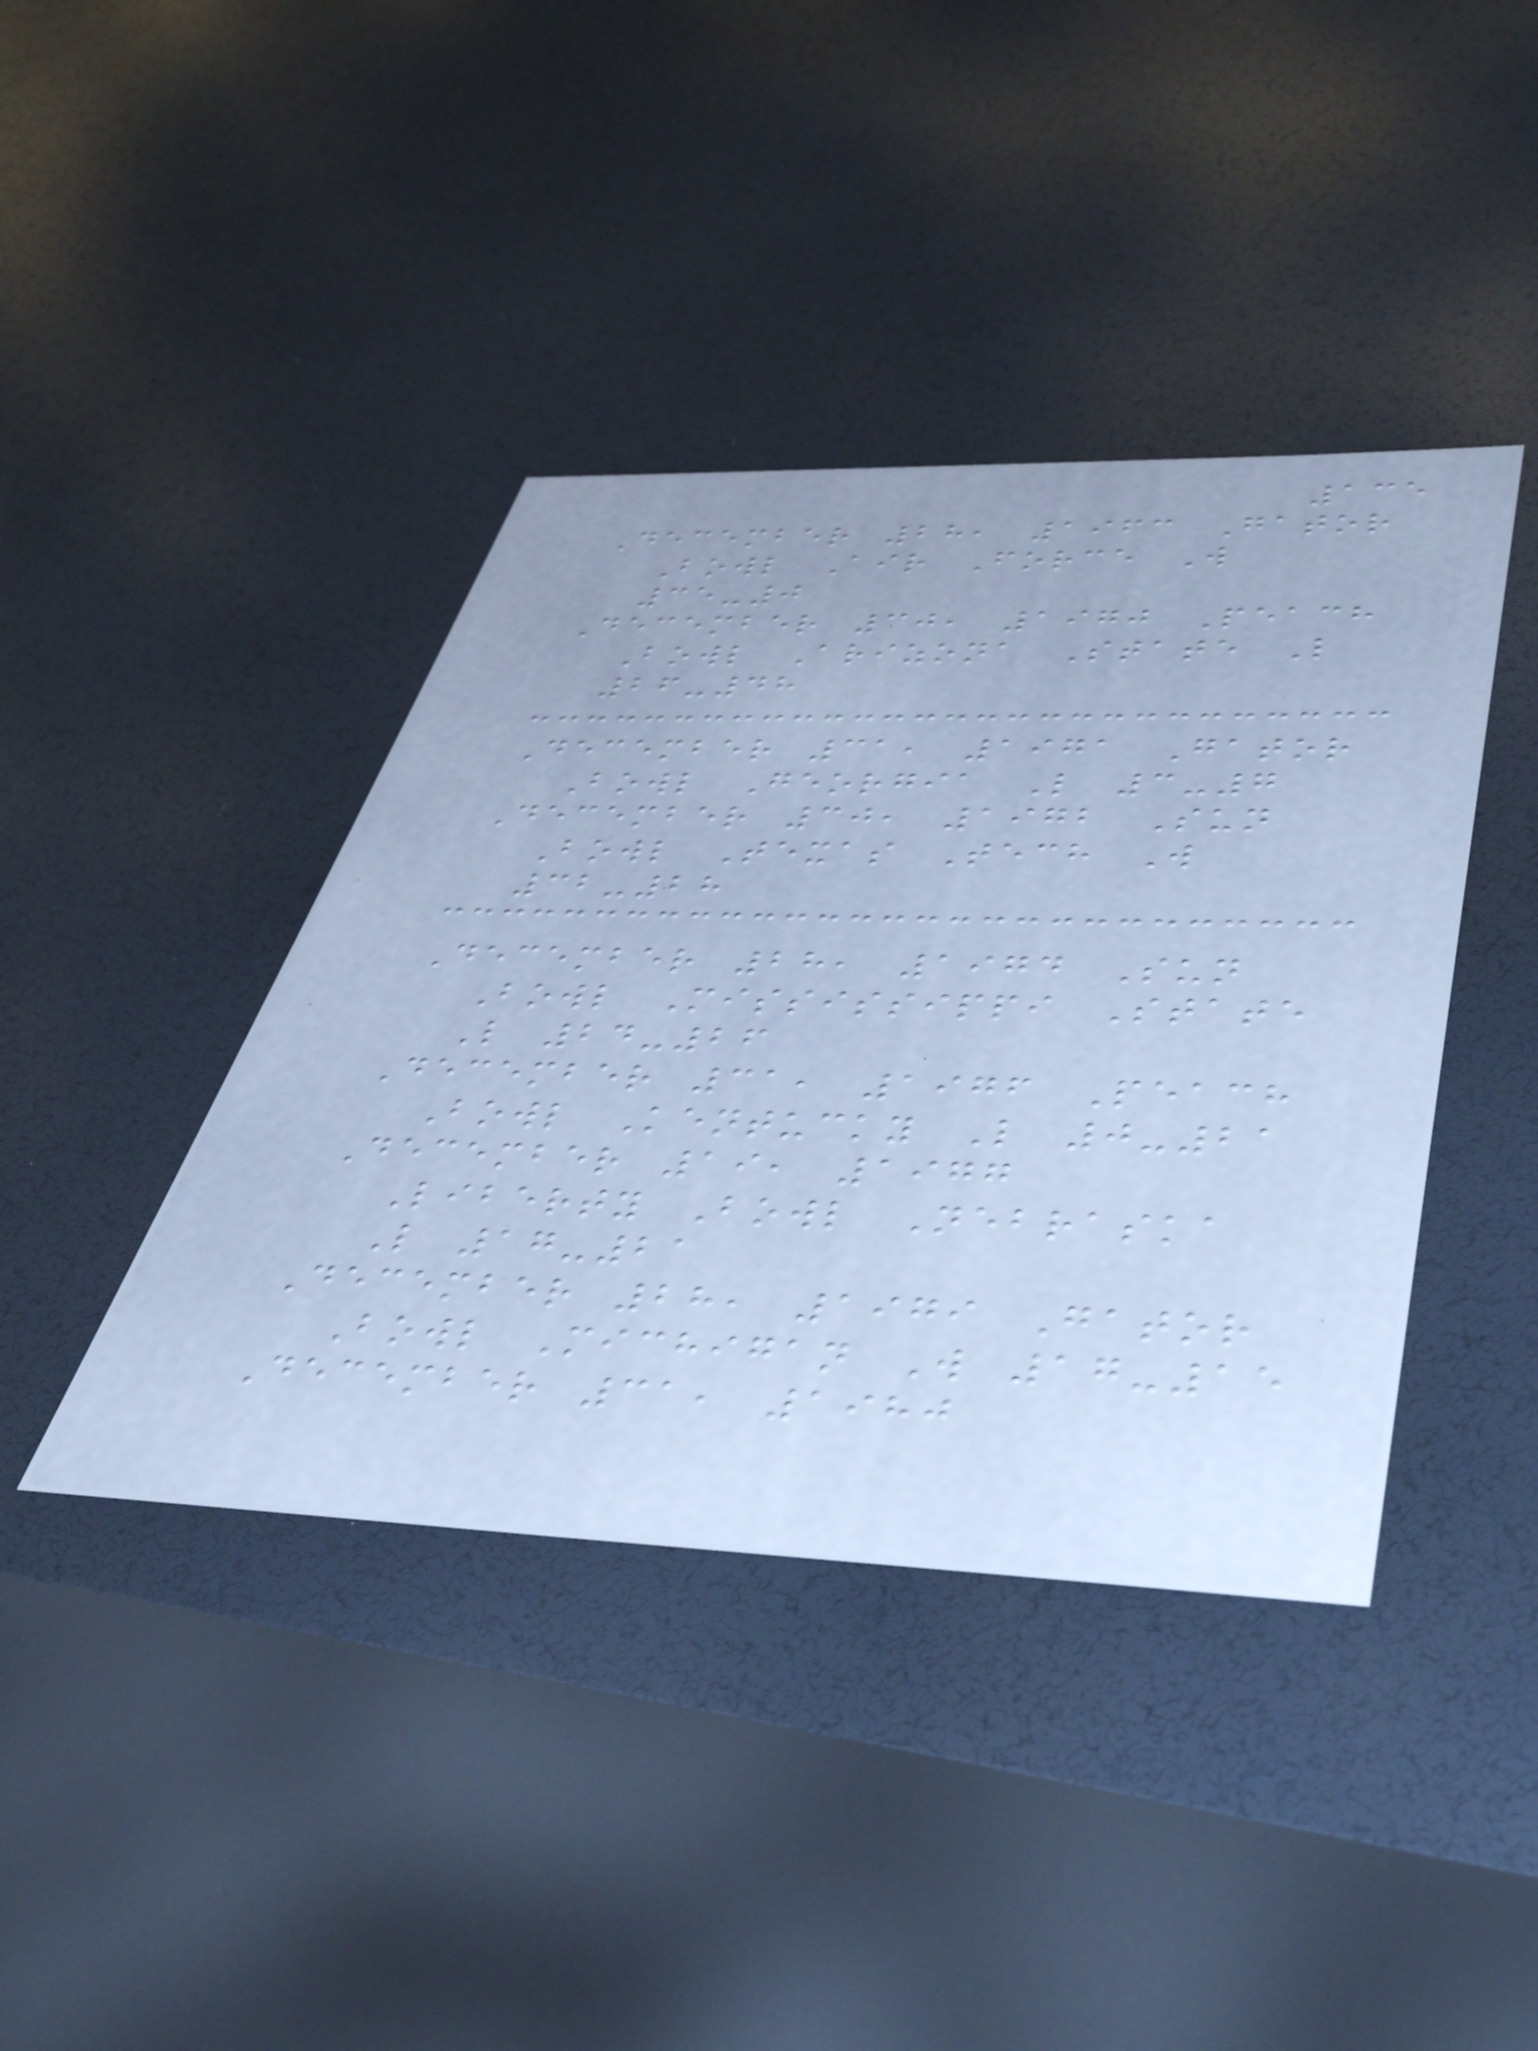135
December 28, 1963 Gator
Bowl Air Force W
35-0
December 30, 1970 Peach
Bowl Arizona State L
26-48
December 31, 1971 Gator
Bowl Georgia L 3-7
December 30, 1972 Sun
Bowl Texas Tech W
32-28
December 28, 1974 Sun
Bowl Mississippi State
L 24-26
December 31, 1976 Peach
Bowl Kentucky L 0-21
December 19, 1977
Liberty Bowl Nebraska
L 17-21
December 28, 1979 Gator
Bowl Michigan W 17-15
December 31, 1980
